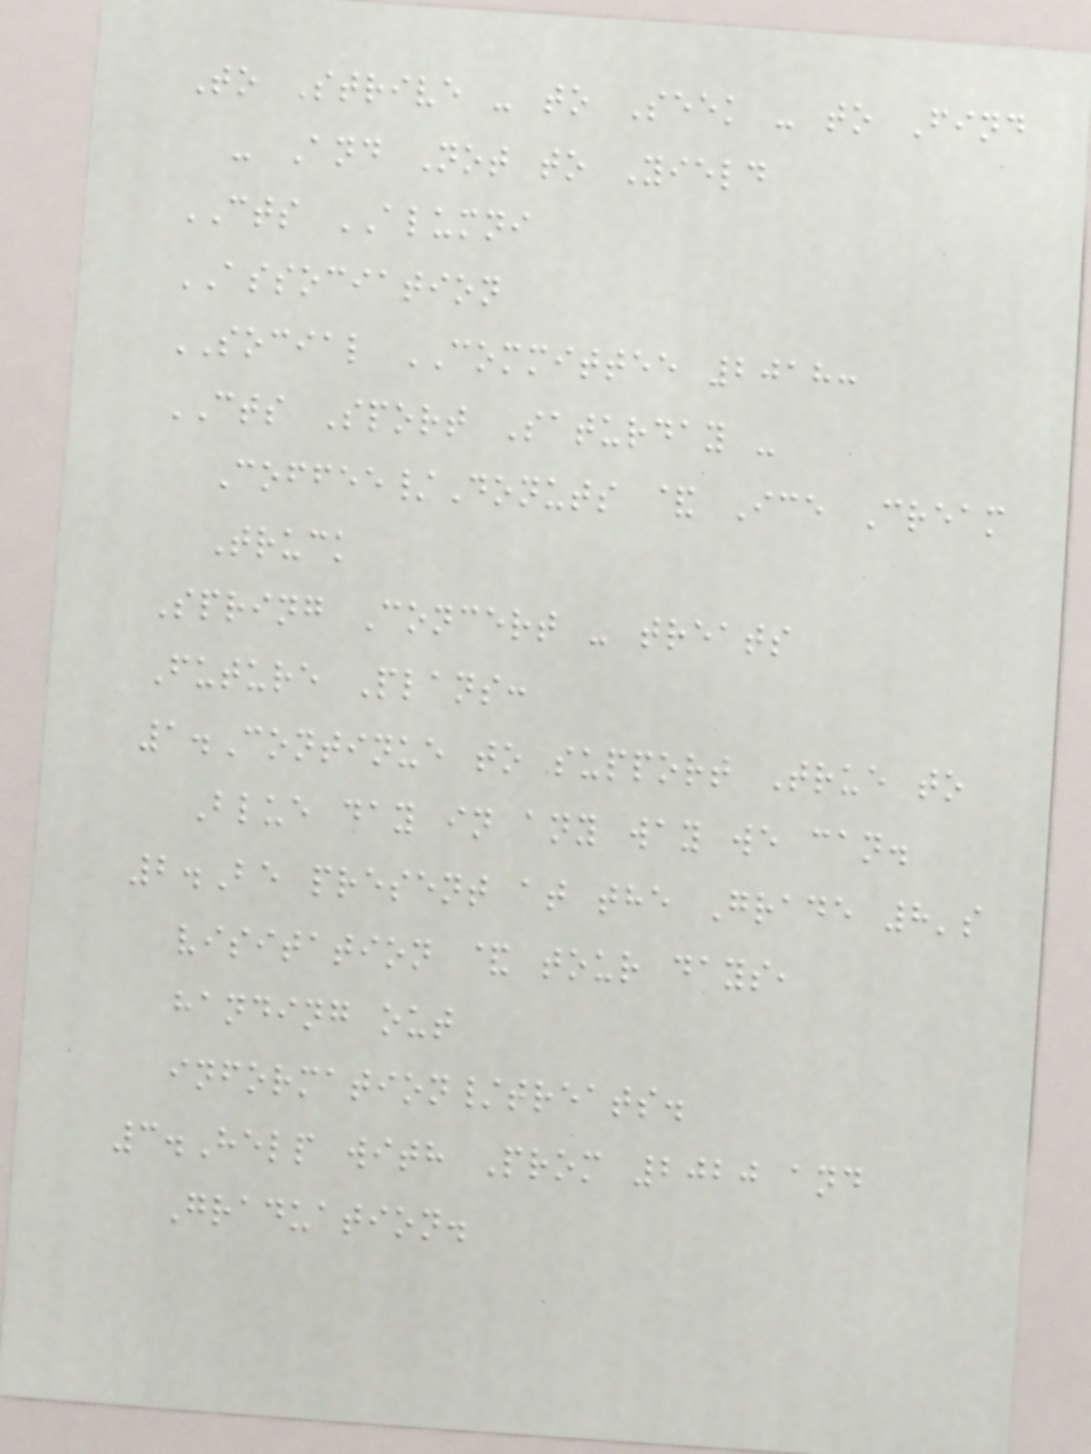To Strive - to Seek - to Find
- And Not to Yield
CTS ALUMNI
ASSOCIATION
SOCIAL COMMITTEE 2018:
CTS Sport Saturday -
Coffee/Donuts & Ice Cream
Truck
Spring Concert - treats
Future Plans:
1.Continue to support True to
Blue day in any way we can.
2.Be present at the Grade 8's
visitation & tour days,
handing out
information/treats.
3.Help with Prom 2020 and
Graduation.
